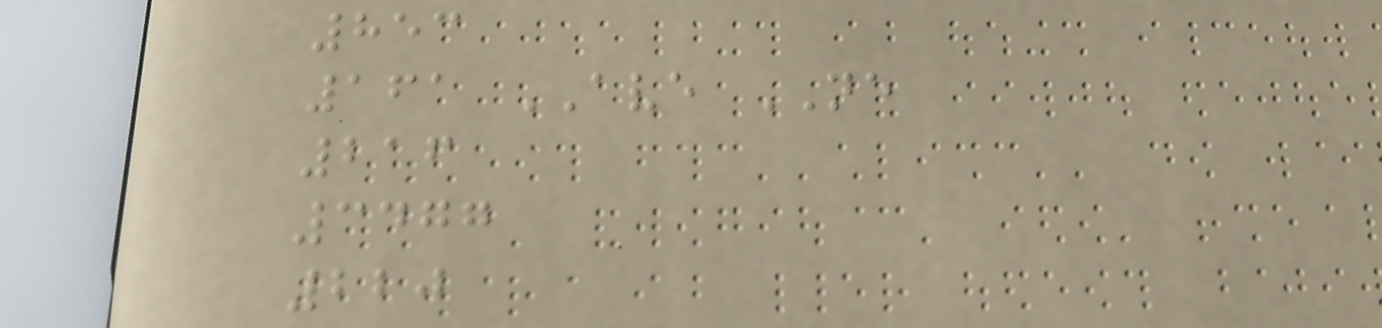853
161 AVE NE
216
3477
220
